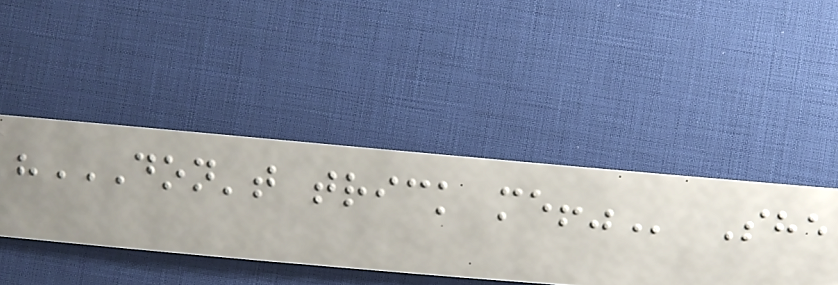"DON'T TRICK ME!" She
